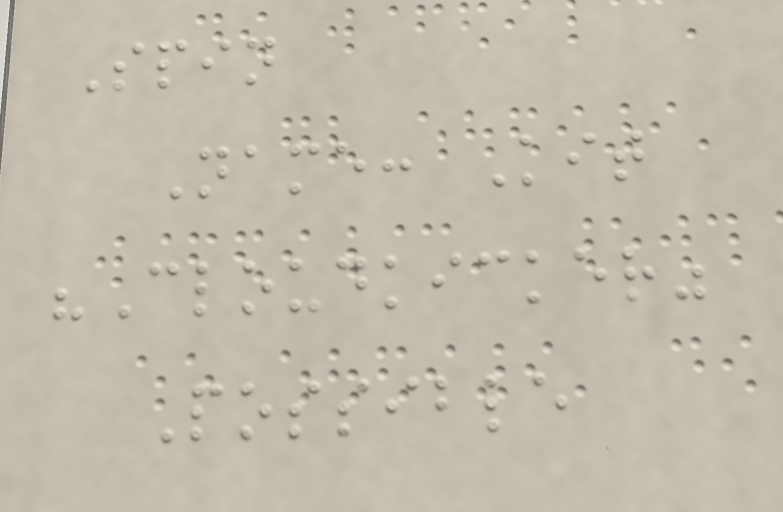Spin
Name: Kit
"Cloudkicker"
Possible
